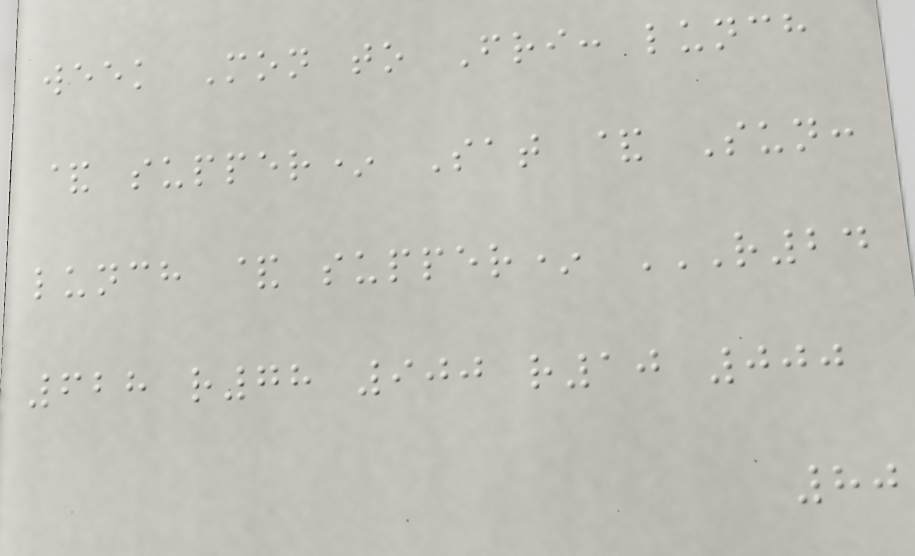week Mon to Fri: lunch
& supper* Sat & Sun:
lunch & supper* R24
628 R78 900 R10 000
80
